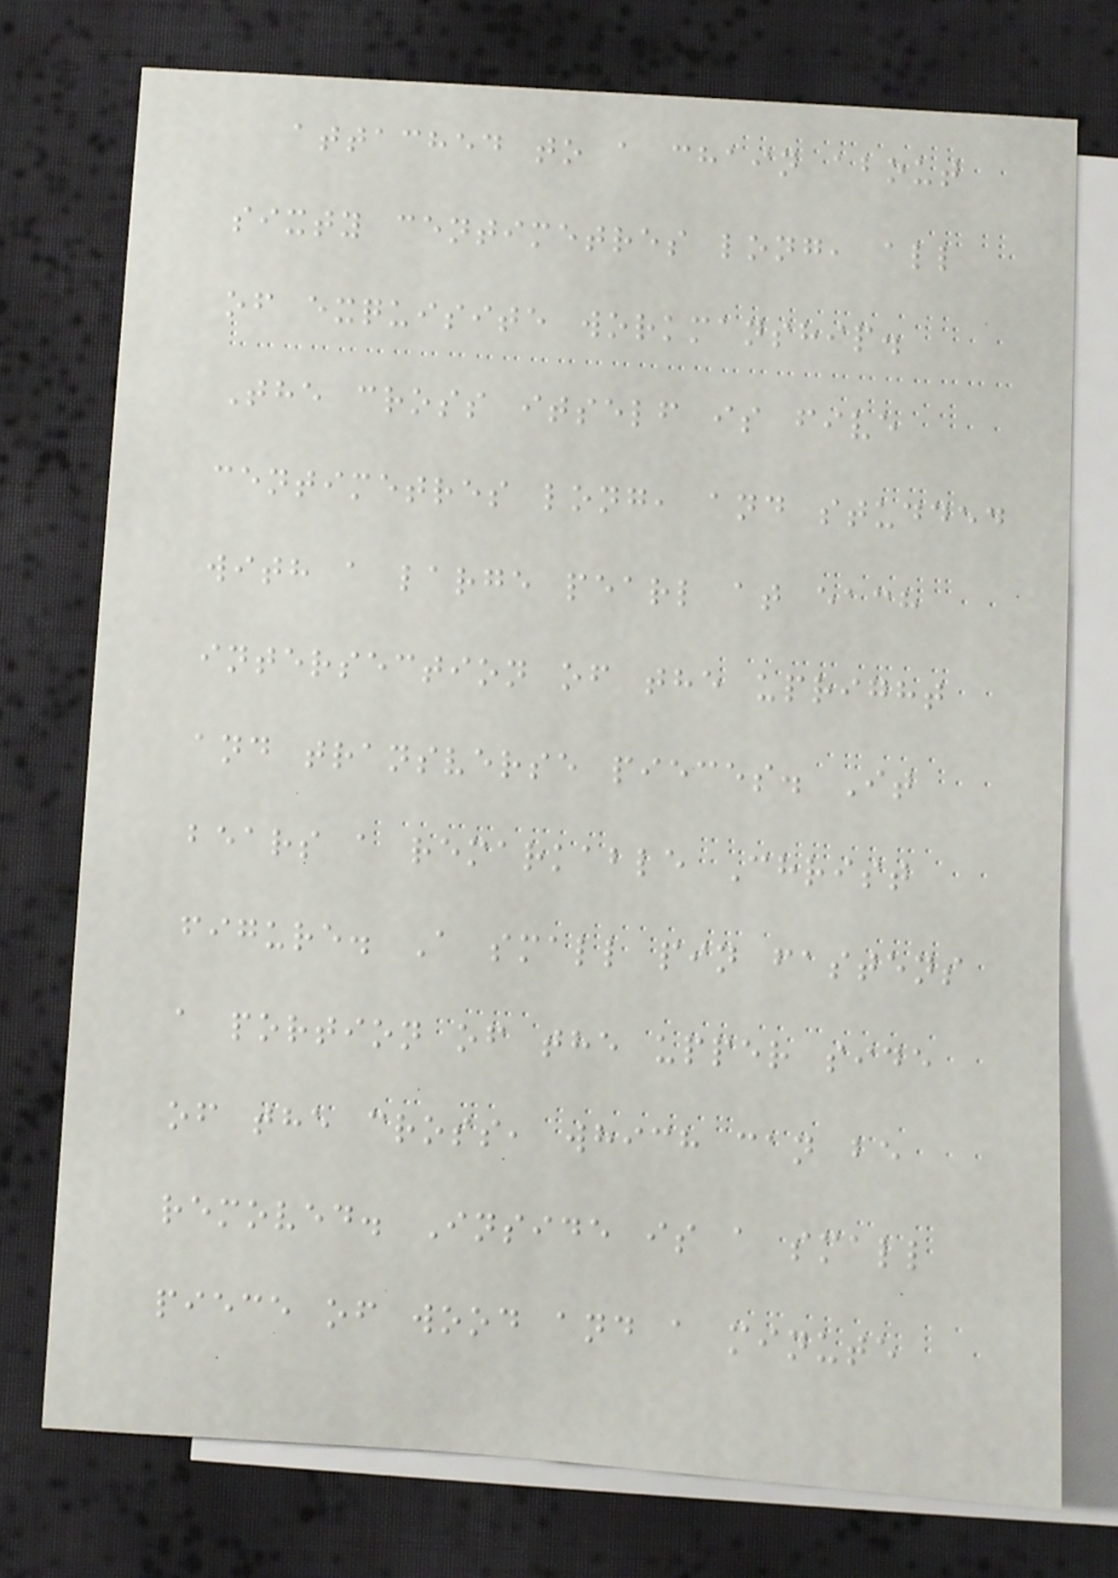attached to a chain about
sixty centimetres long, all
of exquisite workmanship.
The cross itself is five
centimetres long, and studded
with a large pearl at each
intersection of the upright
and transverse pieces. It
bears a remarkable Christ
figure. A small pin fastens
a portion of the upper side
of the cross, which can be
removed. Inside is a small
piece of wood and a minute
